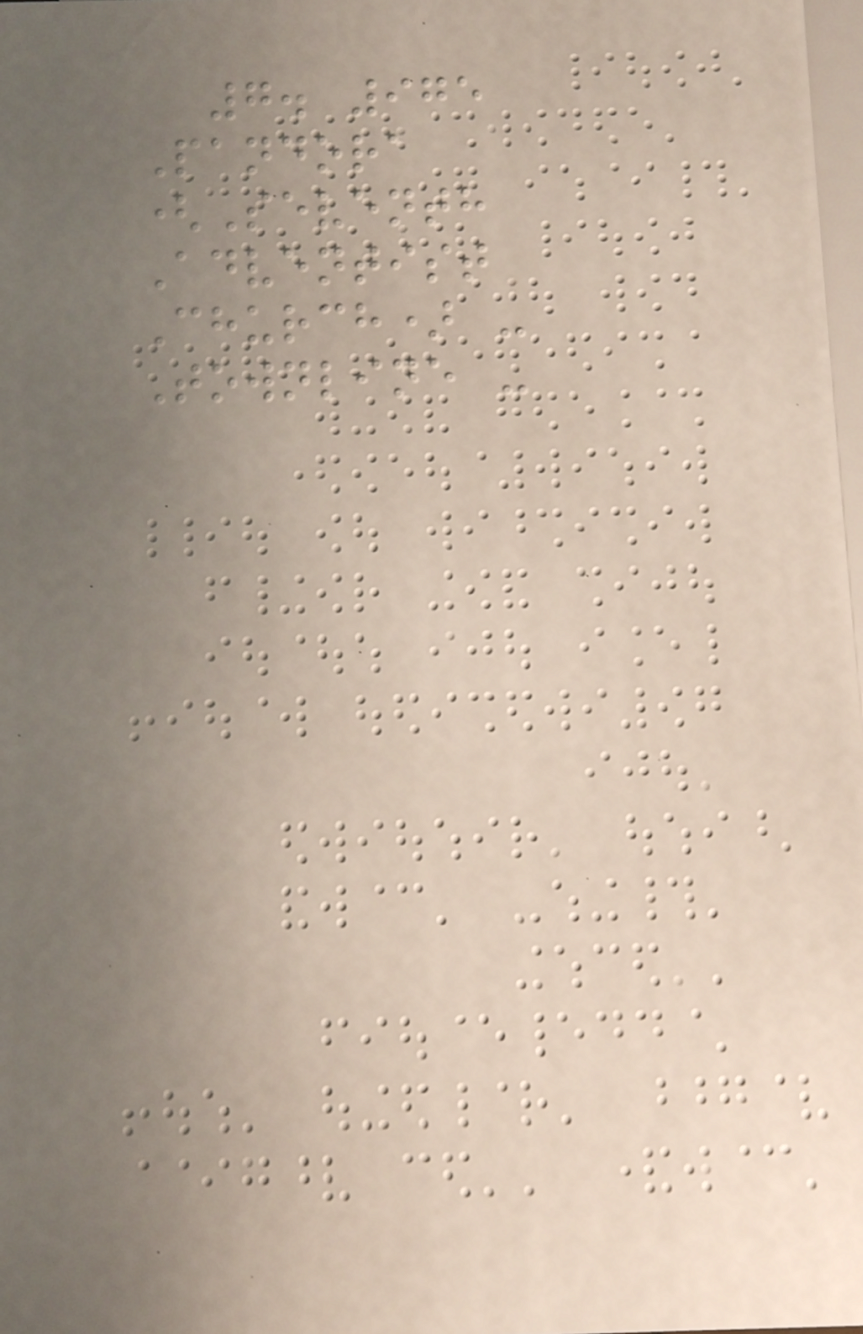7. 975
Pandora
(Seventh
Adventist
Church) -
Townline -
